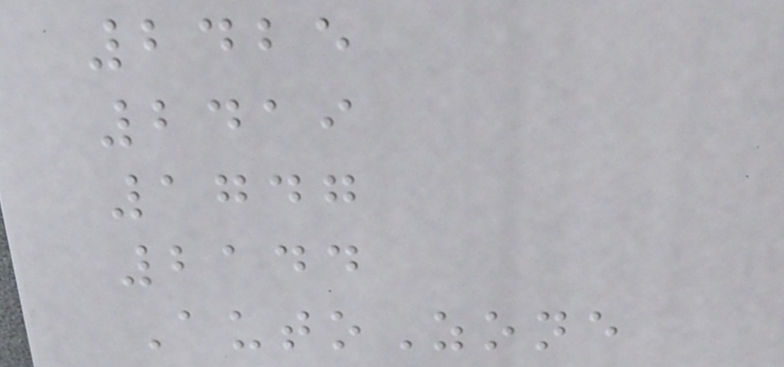2425
2419
1747
2144
AutoZone
